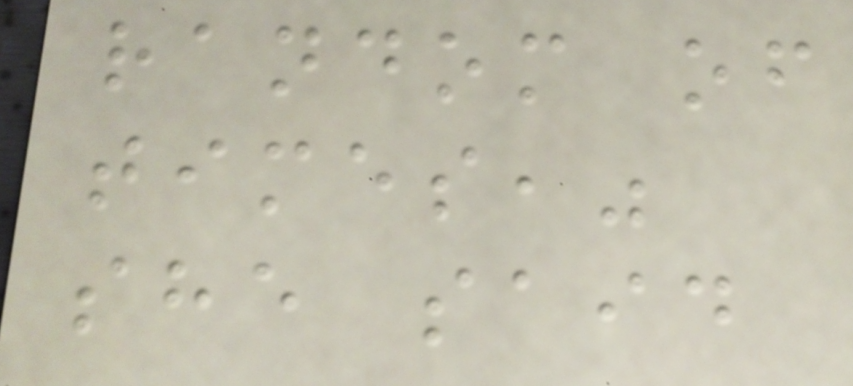random of
times,"
she said
